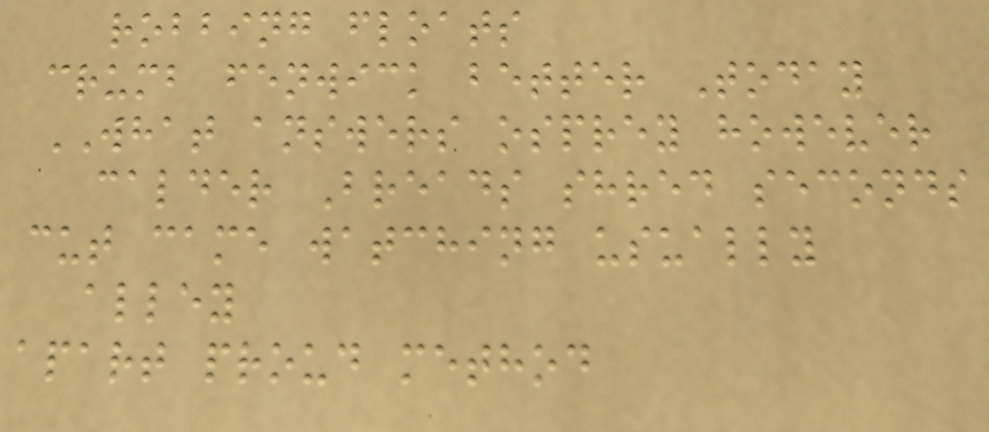robbing floats
crumb fenwick better Today
WHAT answers osprey however
calder Breads shred seconds
cut came watching usually
alley
apart proud method
